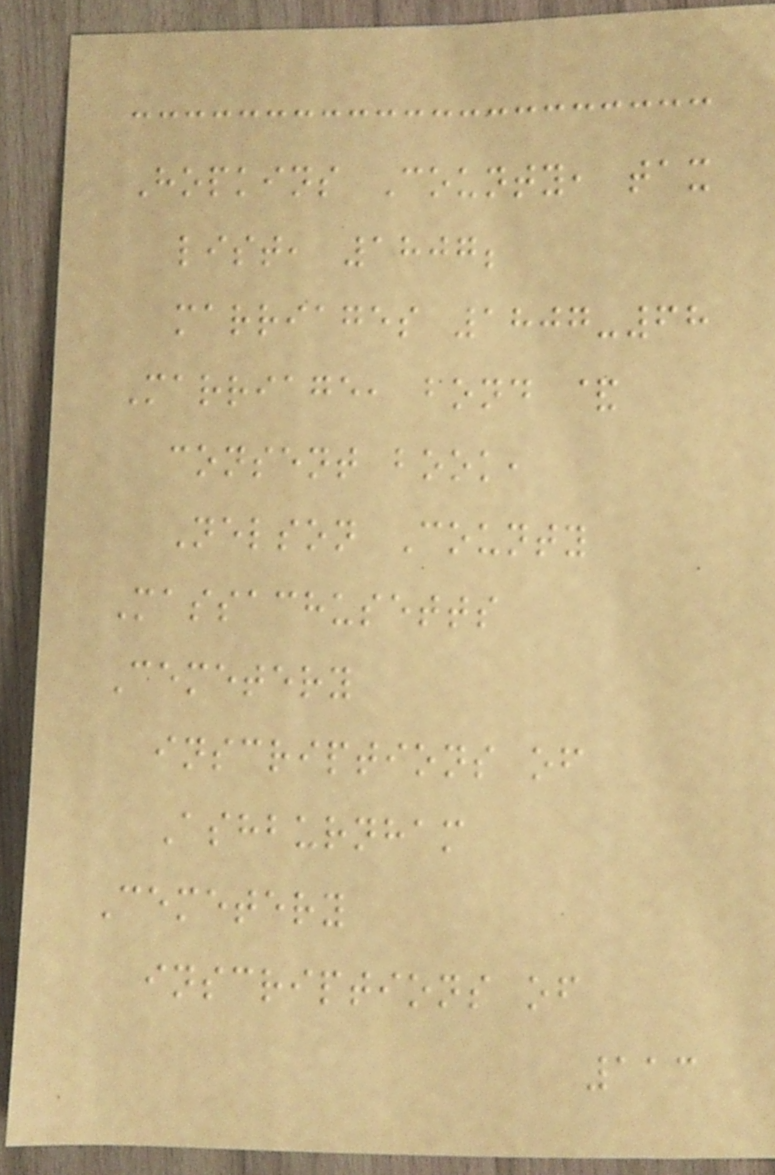Hopkins County, tax
list, 1807;
marriages 1807-68
Marriage, bond &
consent book,
Nelson County
Massachusetts
Cemetery
inscriptions of
Ashburnham
Cemetery
inscriptions of
113
